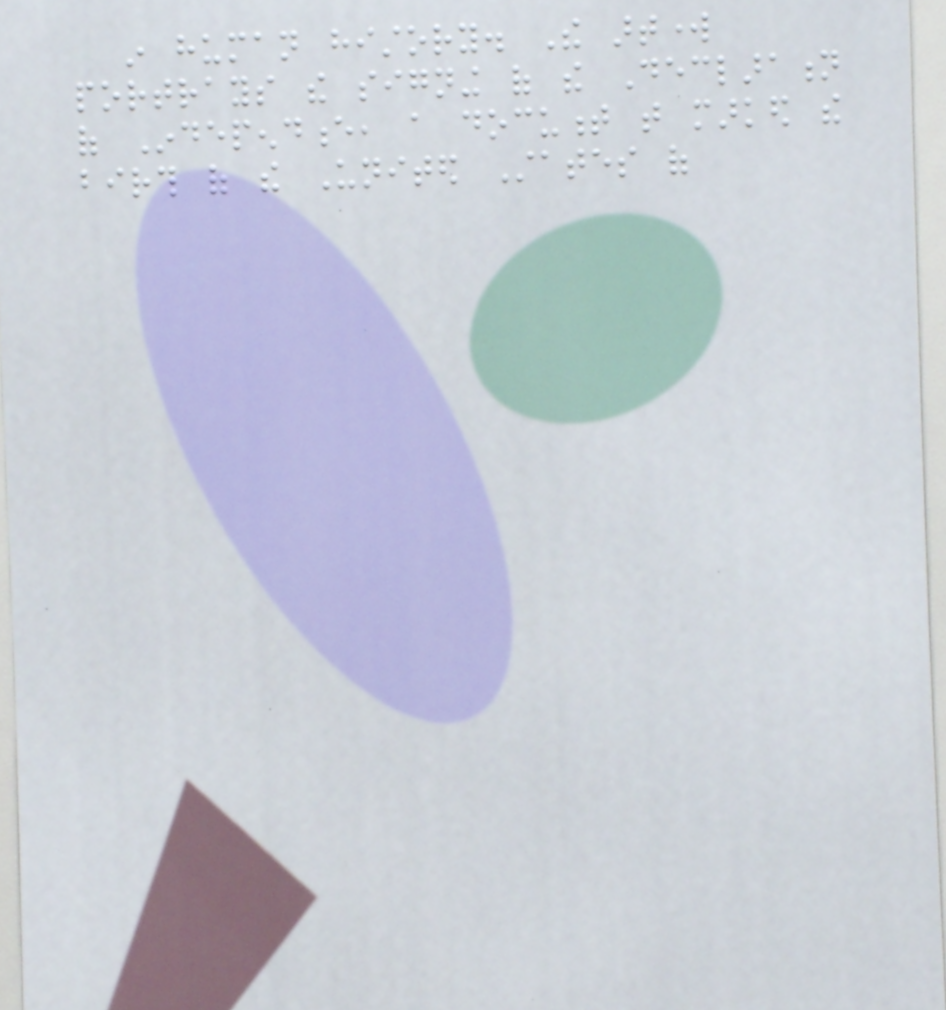in human history. The artwork
portrays the signing of the Declaration
of Independence, a document that marked the
birth of the United States of
